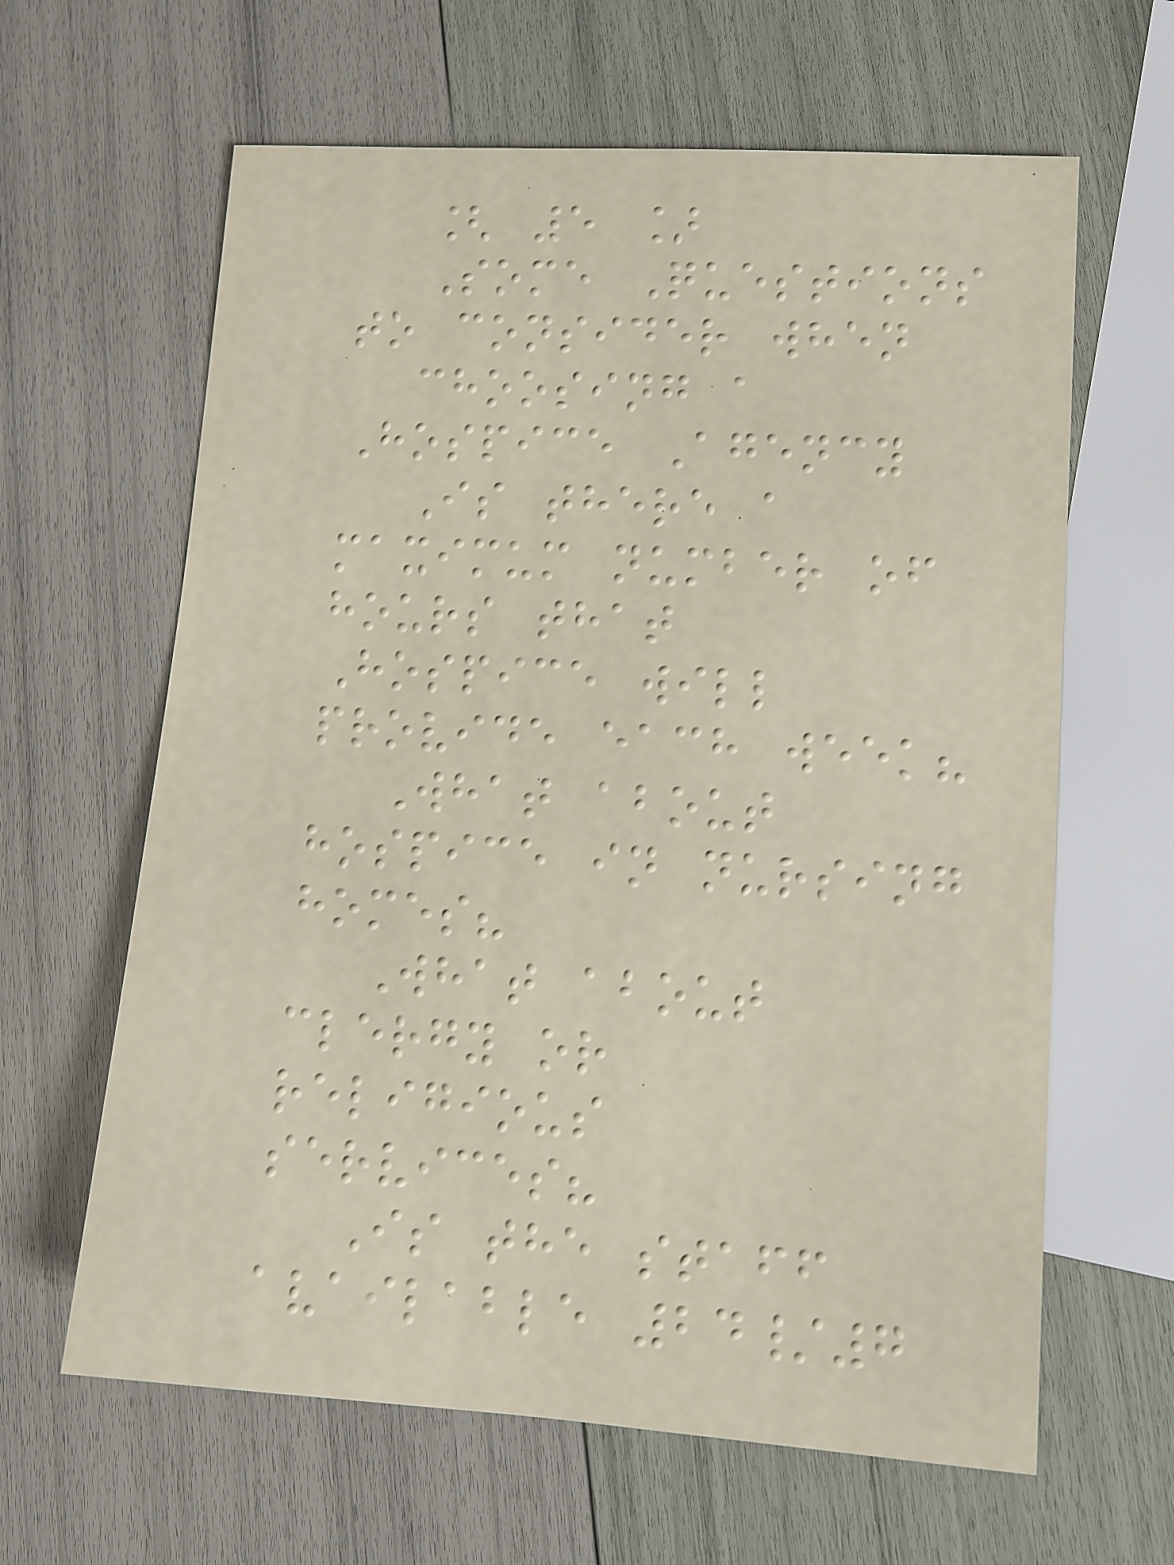[ 5 ]
Some Questions
to consider when
choosing a
Hospice Agency
Is there a
maximum number of
hours that
Hospice will
provide each week?
What about
hospice in nursing
homes?
What about
clergy or
religious
services?
Is the staff
available 24/7
